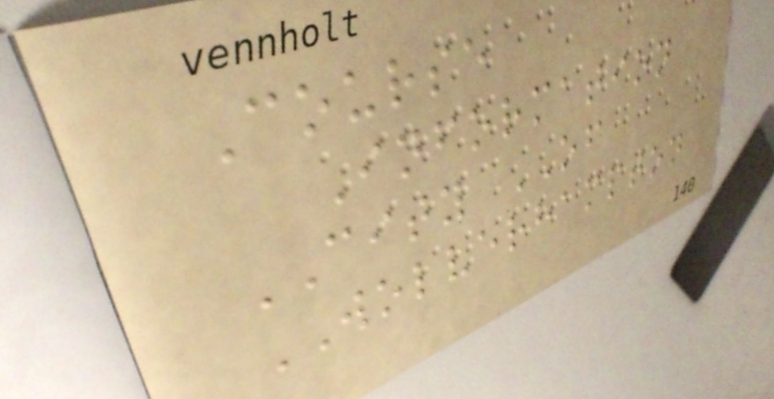Course
Information
CITY OF
WOLVERHAMPTON
